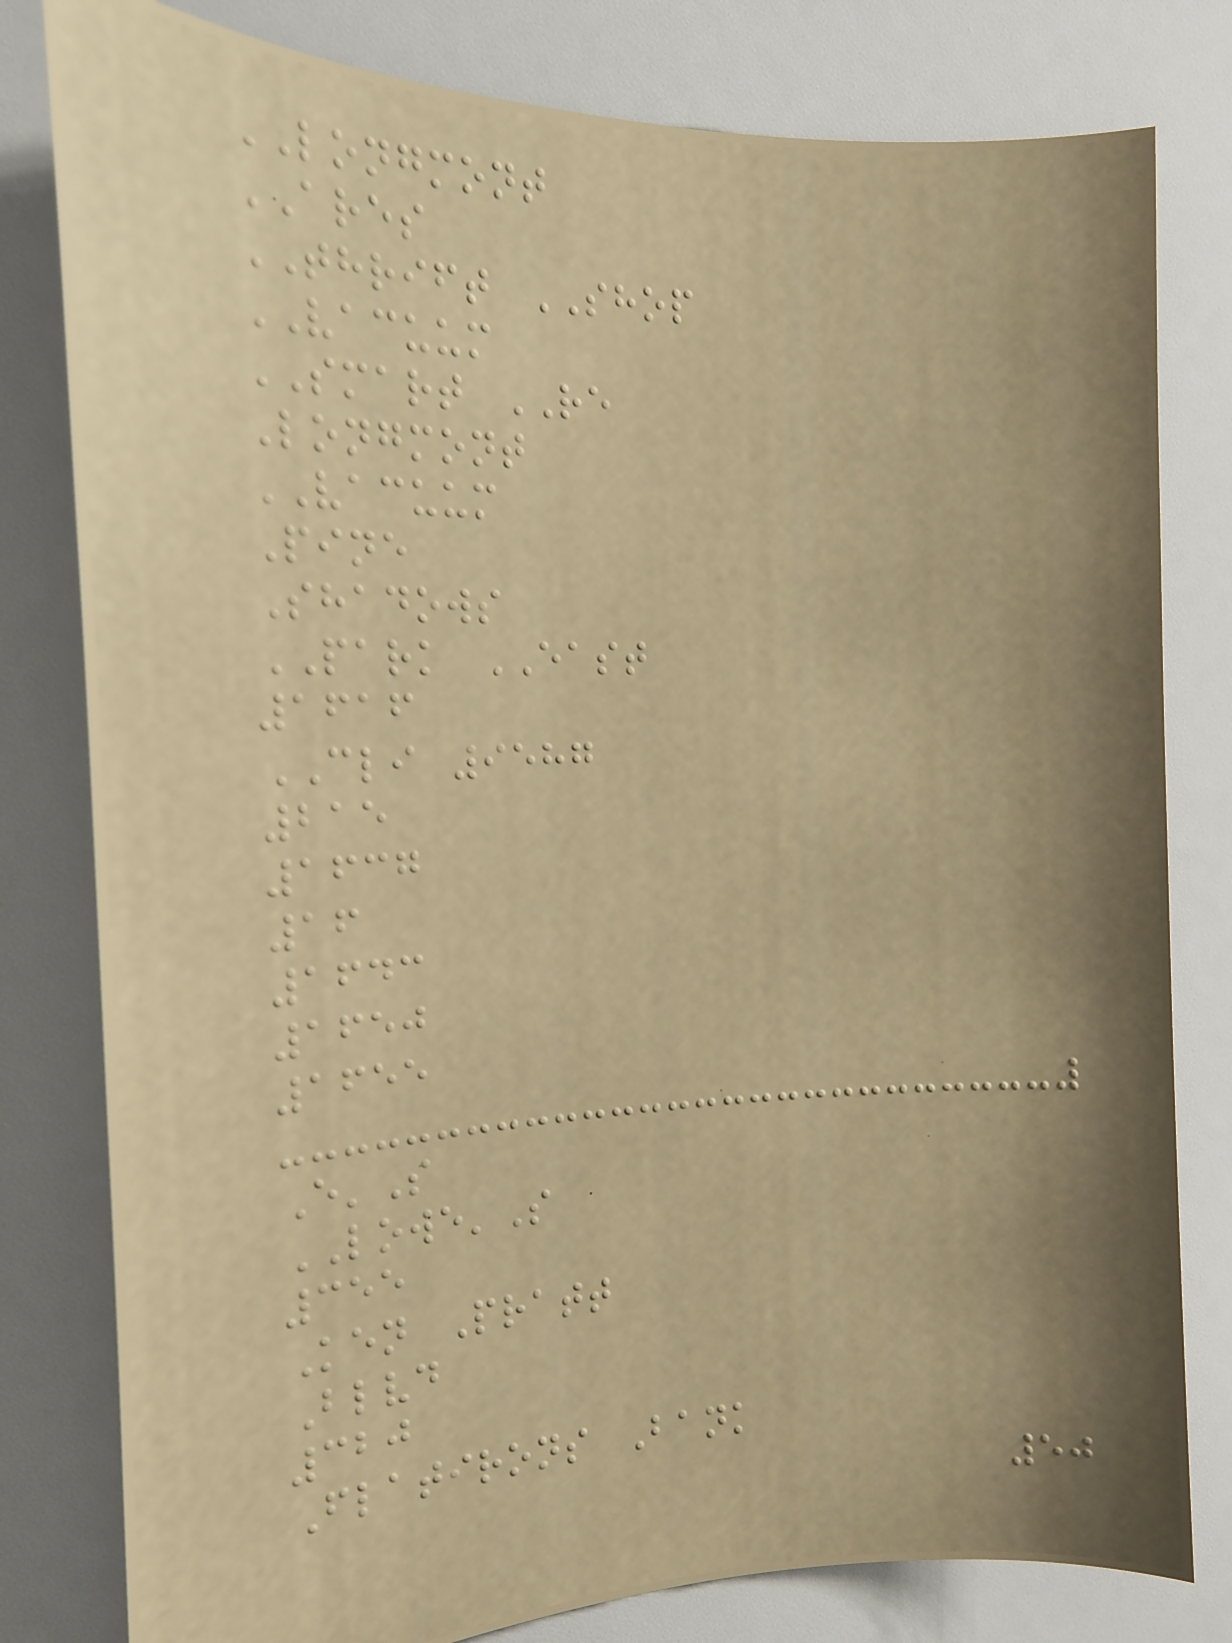LONGMONT
ARES
THRIFT SHOP
VACUUM
SMART RE
Longmont
VACUUM
Pine
Shadows
PARK EAST
1616
CLI 9587
215
1637
16
1643
1650
1655
E'S
LOWE'S
355
Ken Pratt
Blvd
320
Flatirons Bank
50
